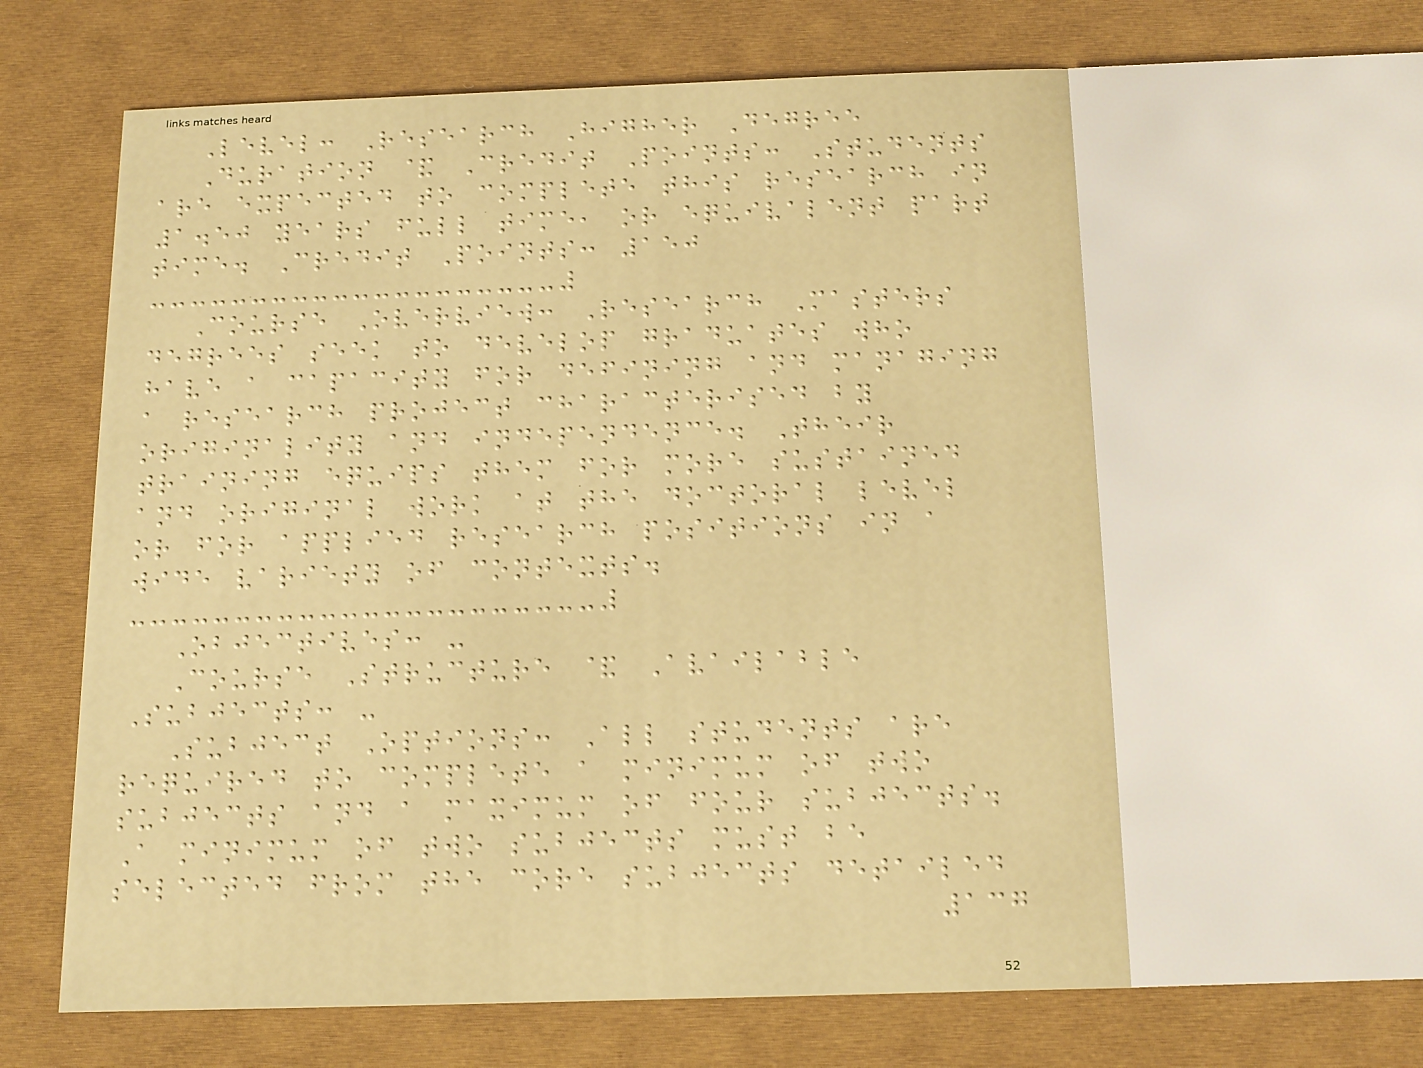Level: Research Higher Degree
Duration & Credit Points: Students
are expected to complete this research in
1.50 years full time, or equivalent part
time. Credit Points: 150
Course Overview: Research Masters
degrees seek to develop graduates who
have a capacity for defining and managing
a research project characterised by
originality and independence. Their
training equips them for more sustained
and original work at the doctoral level
or for applied research positions in a
wide variety of contexts.
Objectives: -
Course Structure & Available
Subjects: -
Subject Options: All students are
required to complete a minimum of two
subjects and a maximum of four subjects.
A minimum of two subjects must be
selected from the core subjects detailed
137
